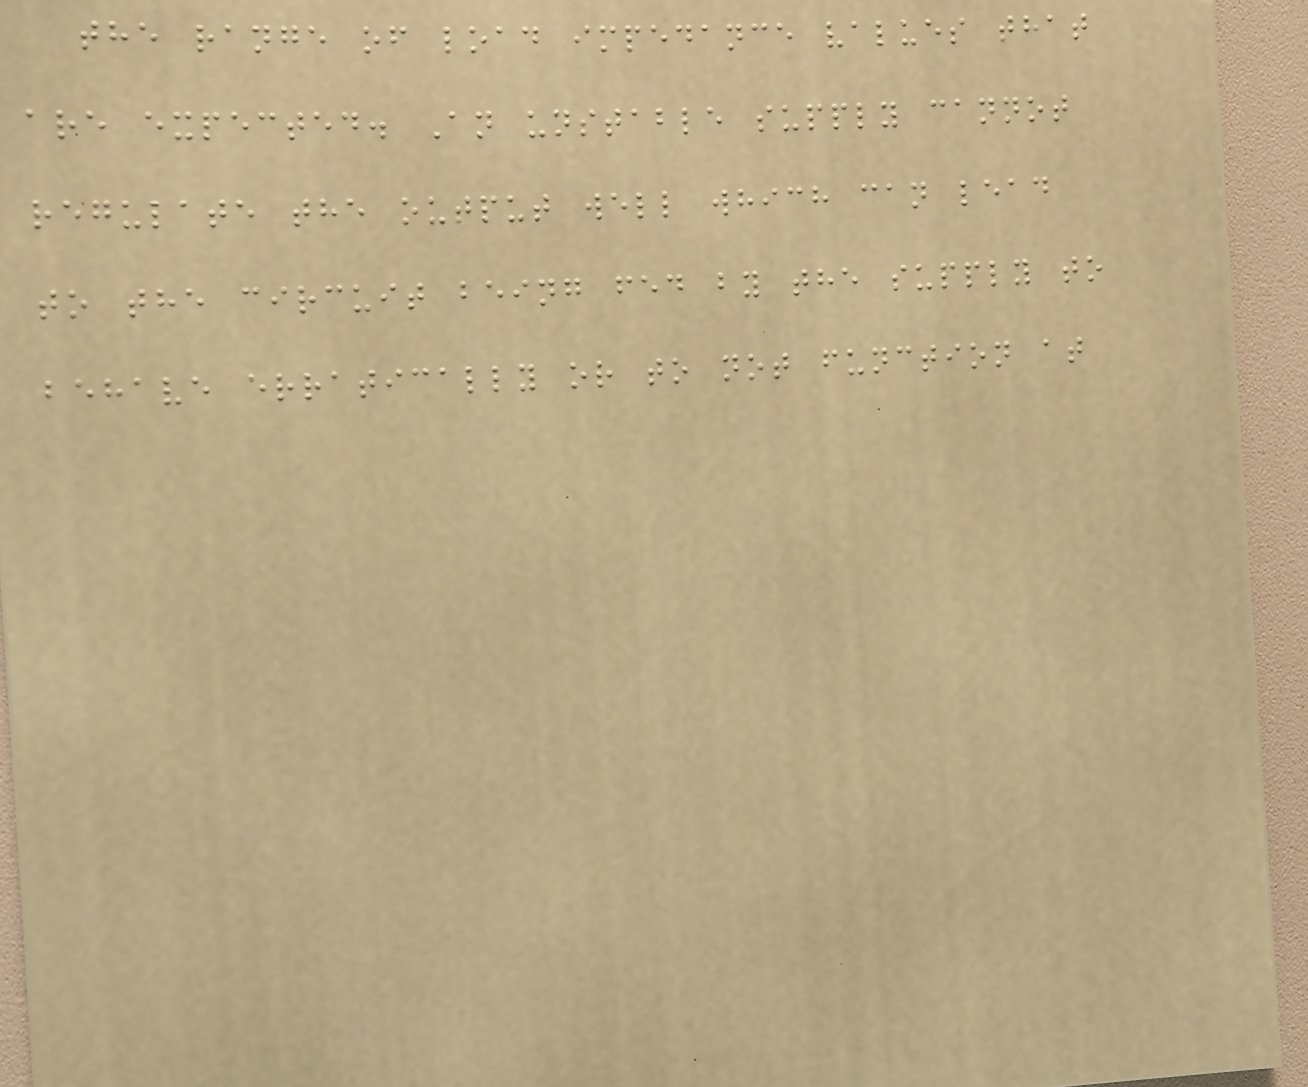the range of load impedance values that
are expected. An unstable supply cannot
regulate the output well which can lead
to the circuit being fed by the supply to
behave erratically or to not function at
